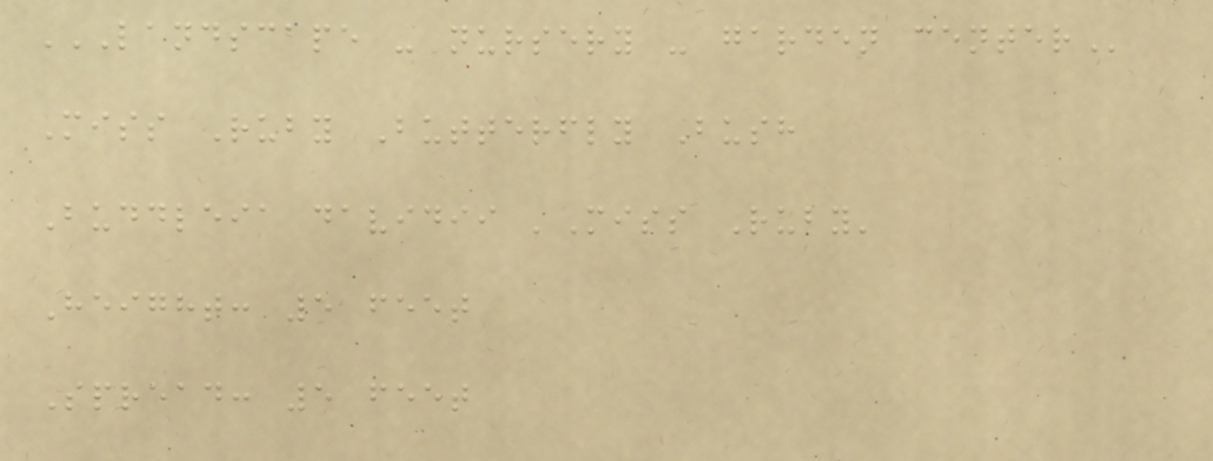LANDSCAPE - NURSERY - GARDEN CENTER
Miss Ruby Butterfly Bush
Buddleia davidii 'Miss Ruby'
Height: 5 feet
Spread: 5 feet
